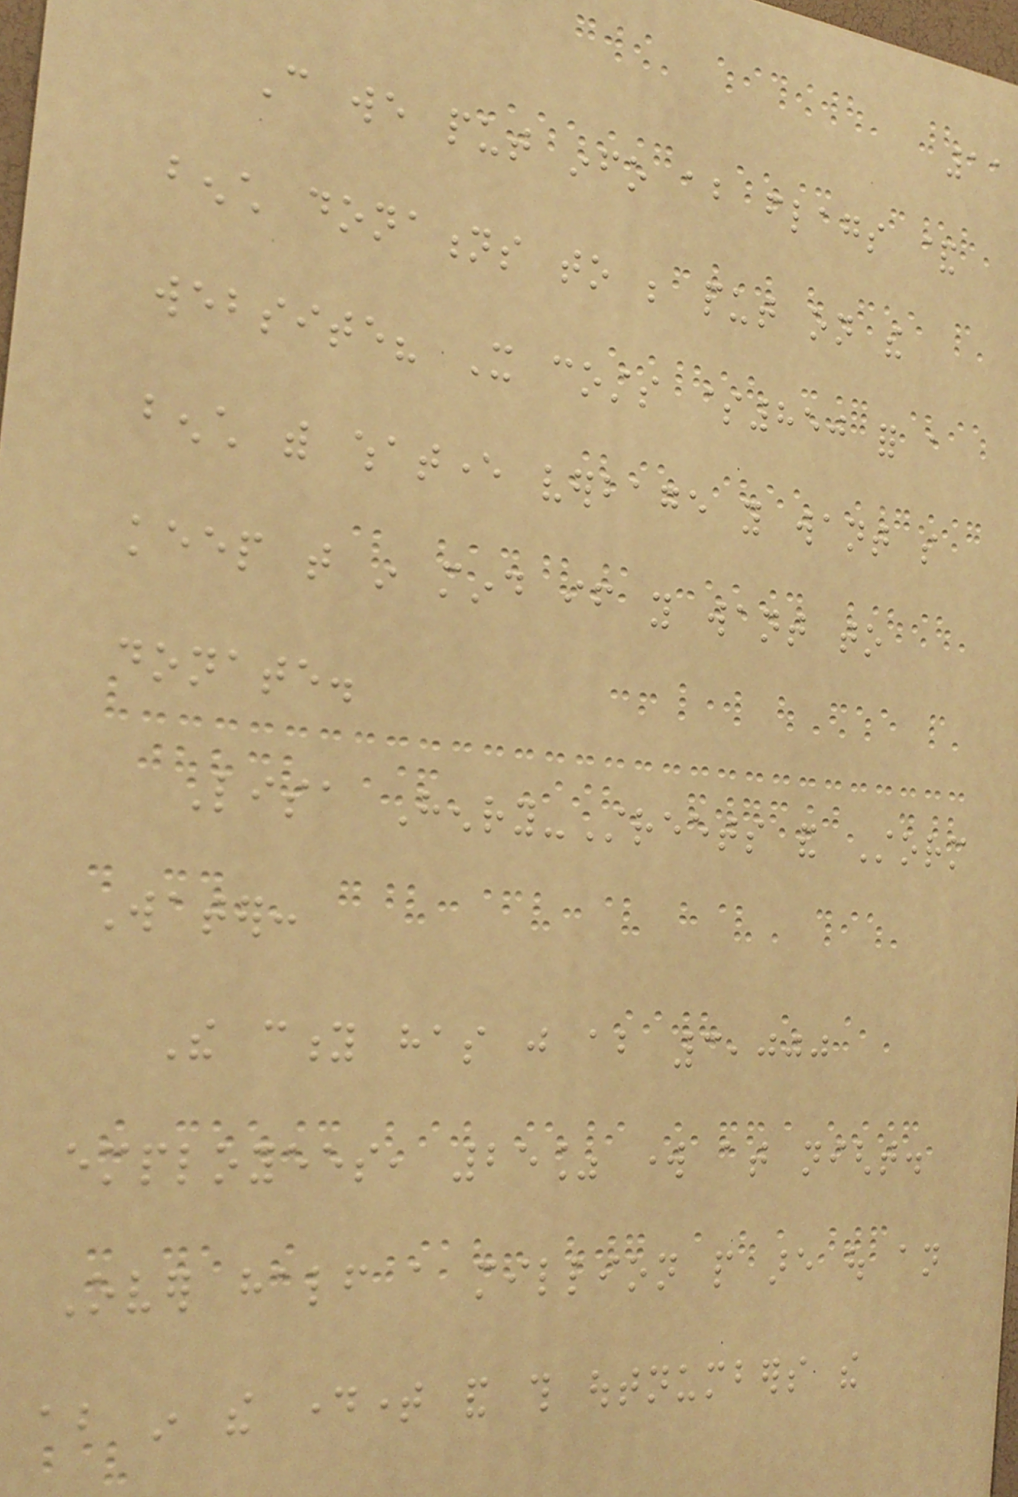11
Can we put info about flags &
bench donations to be put on the
website? It costs $850 for a
bench with whatever verbage you want so
keep that in mind if you want to
donate.
Lisa Henry-Streets and Storm
Water:
The city has just about 3,000
employees, 25% work at night.
Over half a million people are out an
about in the daytime and this outnumbers the
